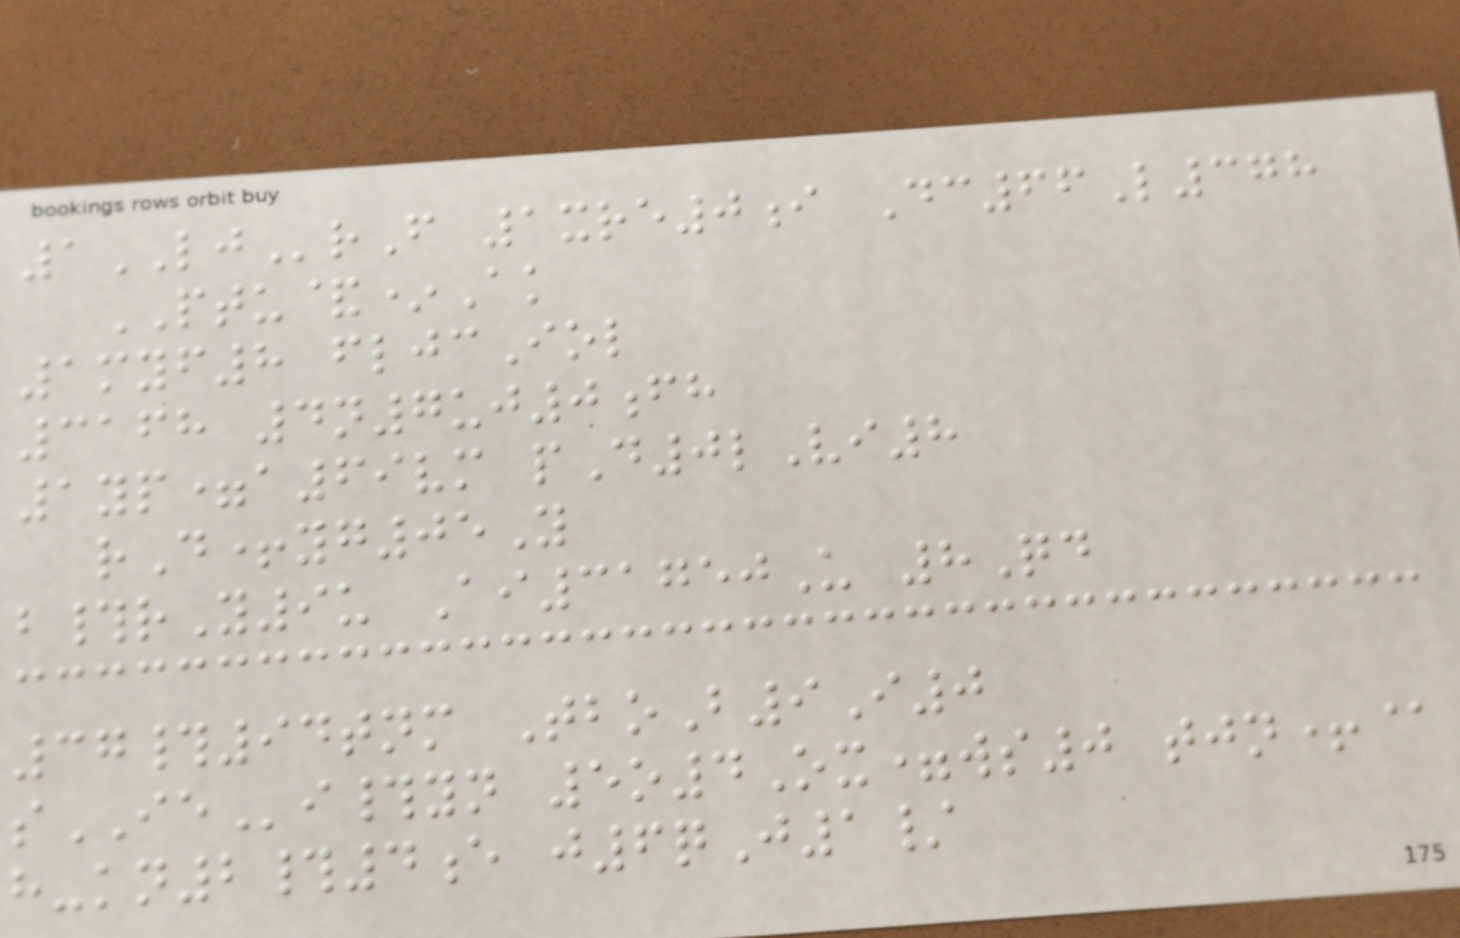1LJrF 1xre0i Dc66L378
PTU&*Ak
1myf8 fljcIol
3168 4n7uj0fh
1yp=a69vm pD0lVi8
rD+yg05Y
b#rY9u Ai31750U 8Qd
37#94tnm TboB9I0
sIEi#yn 5o4Ox=ws0 tjn+@
h-kn2#4e j6qJ1/
